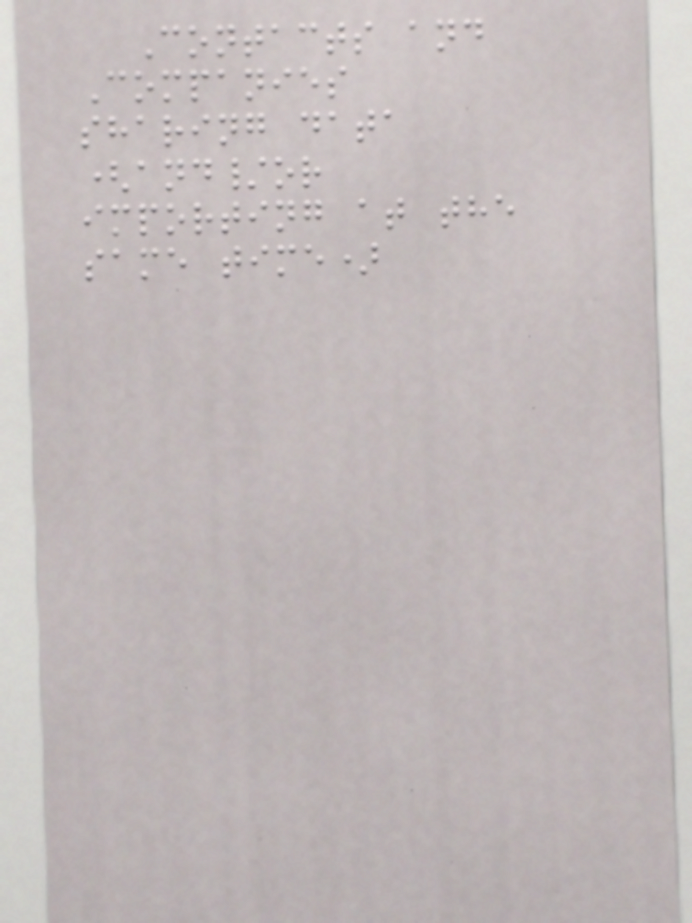Contacts and
Companies
sharing data
(and/or
importing at the
same time)
